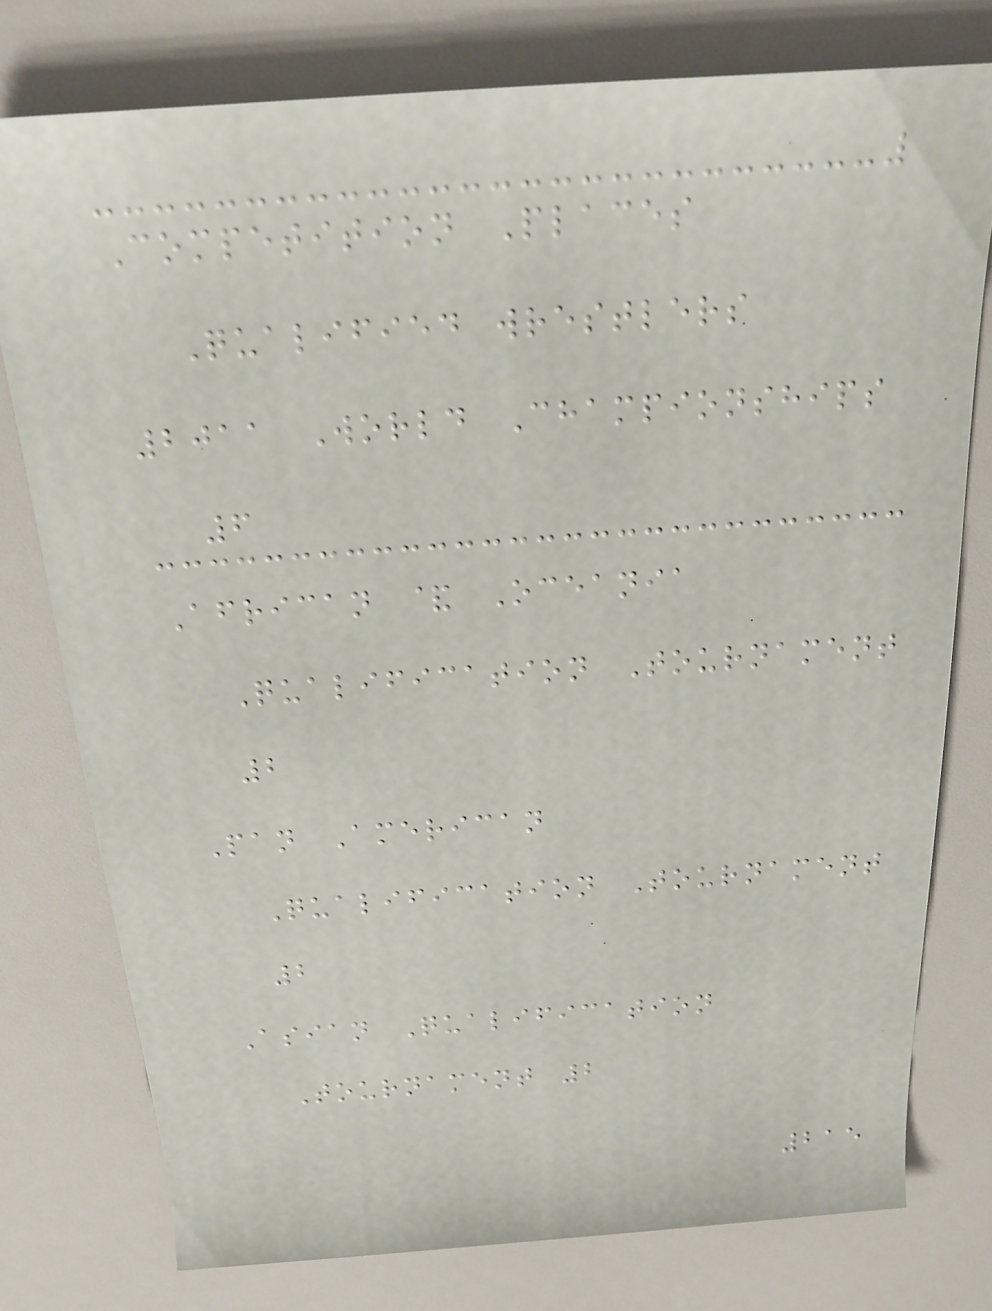Competition Places
Qualified wrestlers
2011 World Championships
6
African & Oceania
Qualification Tournament
2
Pan American
Qualification Tournament
2
Asian Qualification
Tournament 2
215
